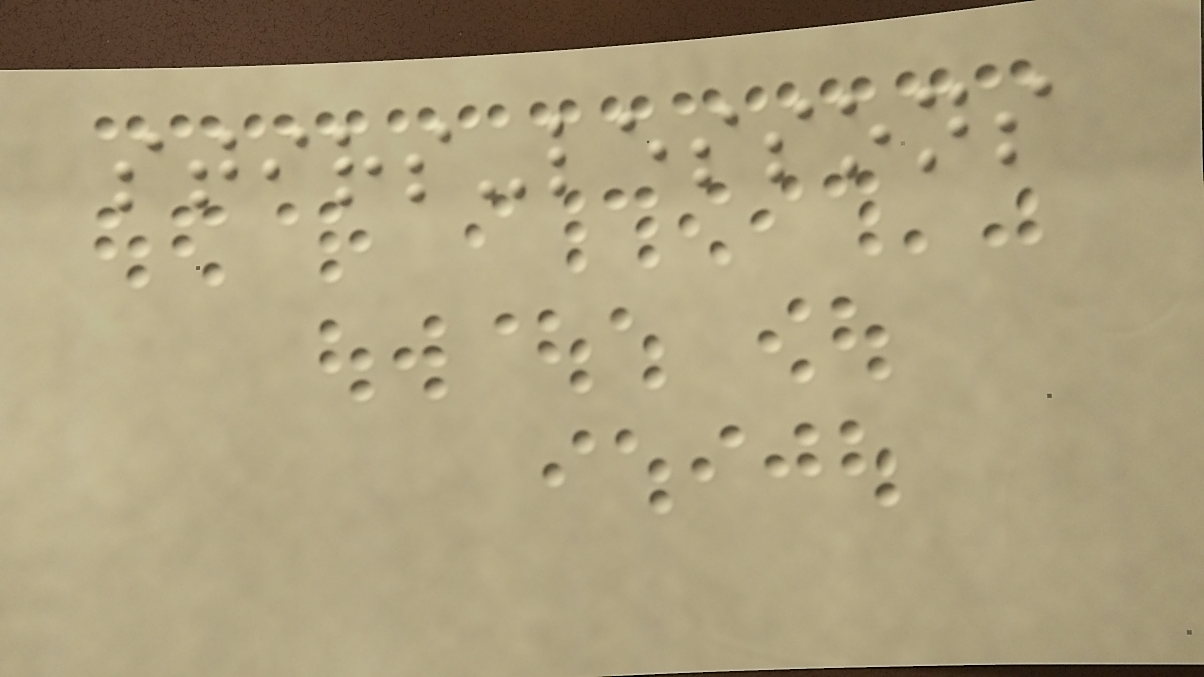stirs-lessons
